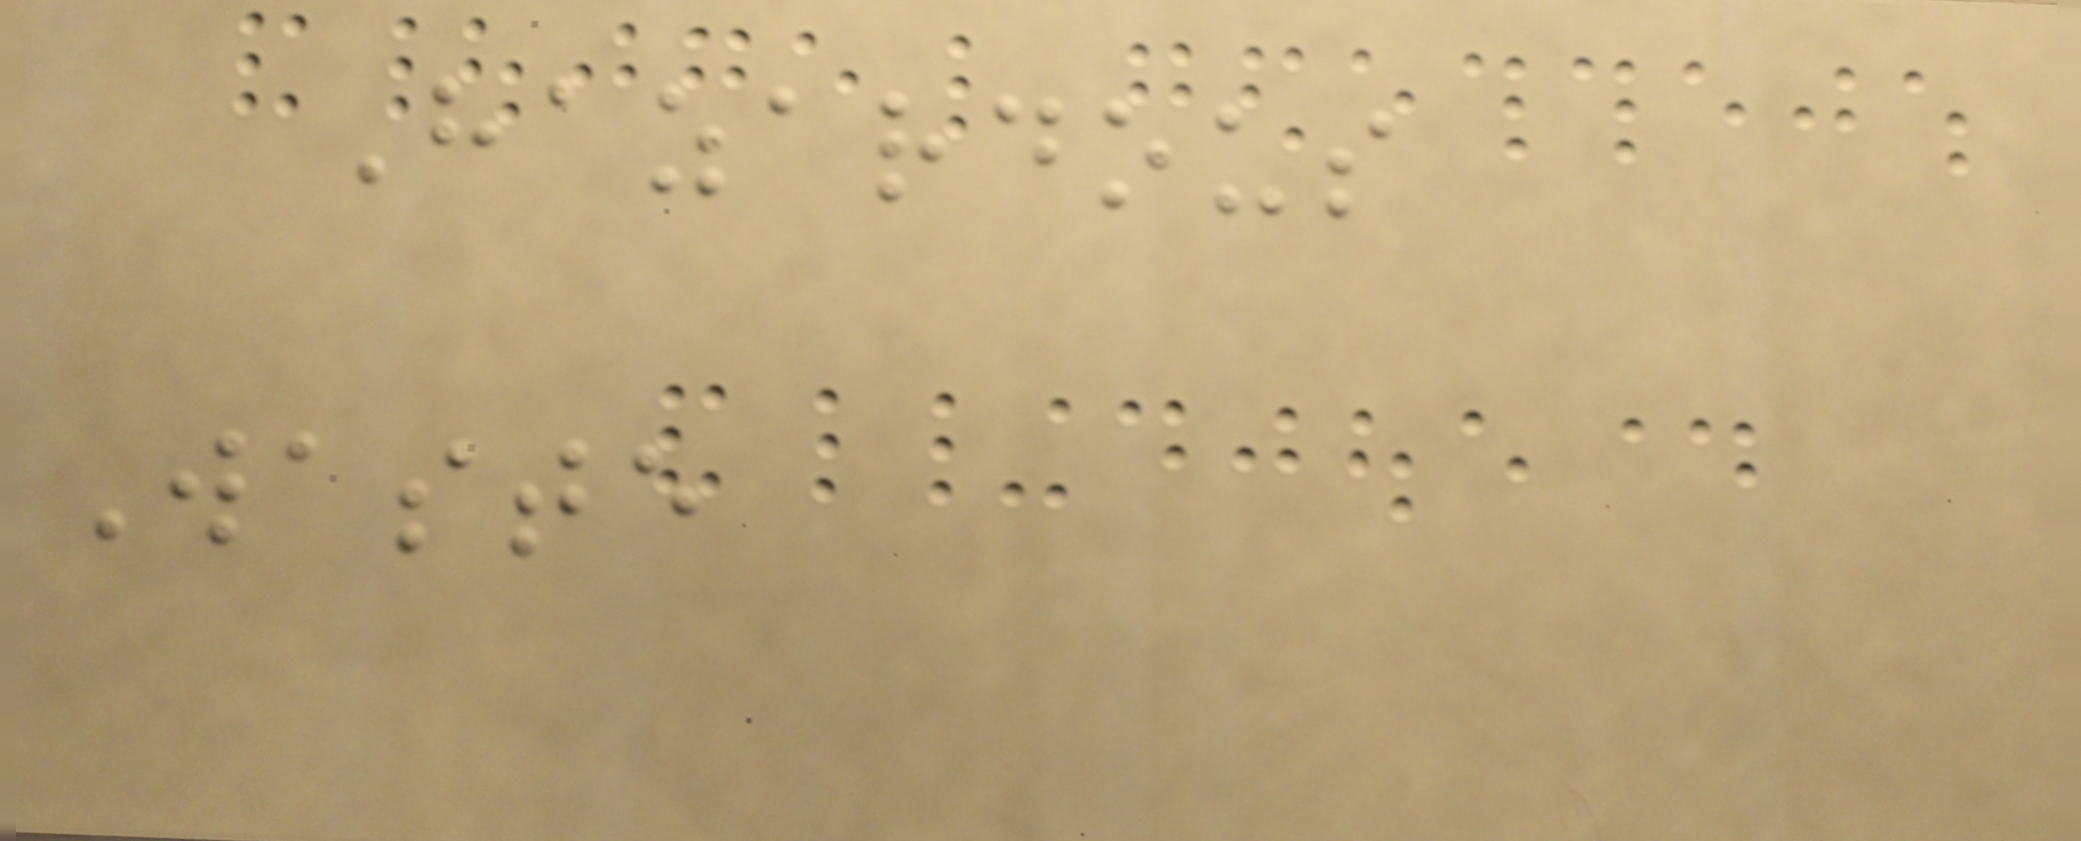Hazardous
Waste
